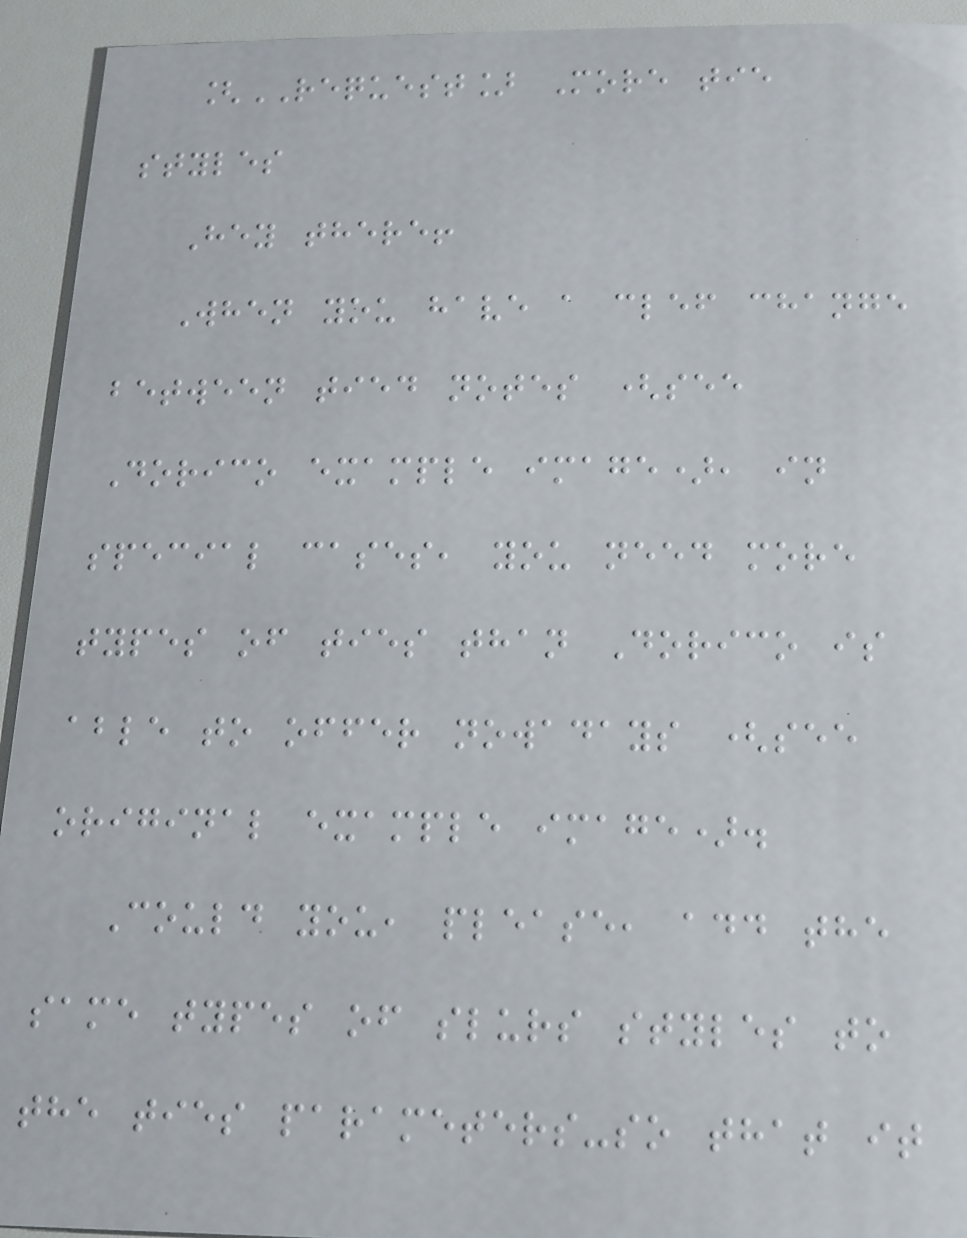[REQUEST] More tie
styles
Hey there!
When you have a clef change
between tied notes (see
Dorico example image), in
special cases, you need more
types of ties than Dorico is
able to offer nowadays (see
original example image).
Could you, please, add the
same types of slurs styles to
the ties parameters-so that it
